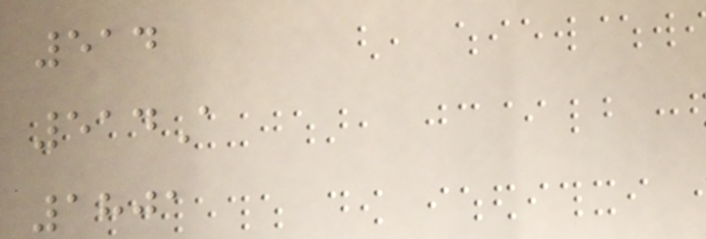514
514A
1801
